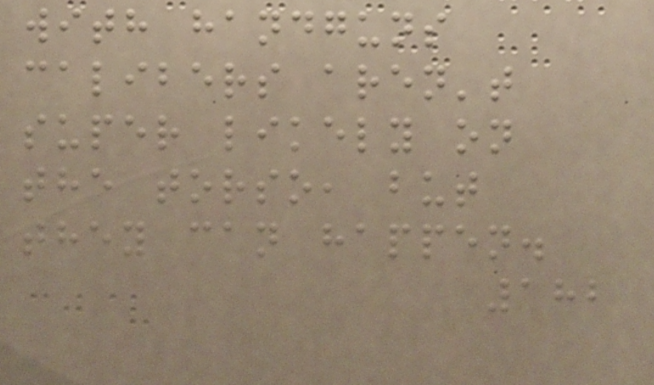with handguns
calibers aren't
super likely on
the torso, but
they can happen.
182
